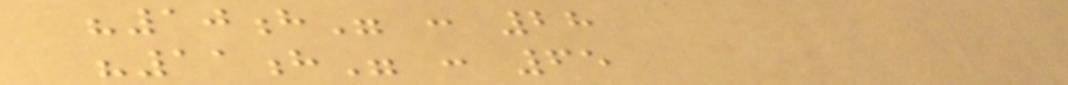"10h" : 28
"11h" : 65
